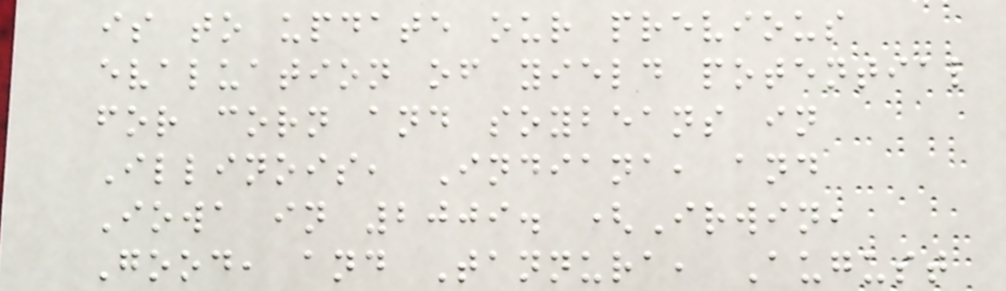is to update our previous
evaluation of yield potential
for corn and soybeans in
Illinois, Indiana, and
Iowa in 2009. (Irwin,
Good, and Tannura, August
